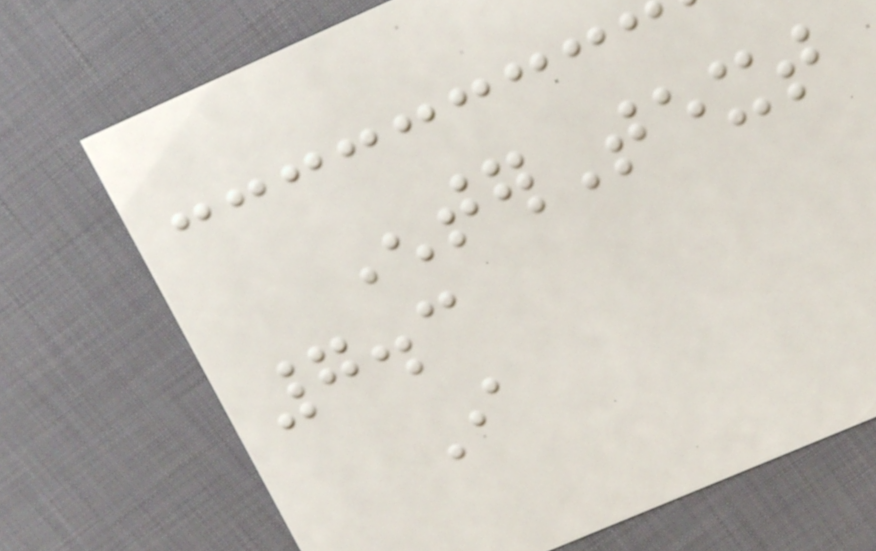EnterText
7.3
I
